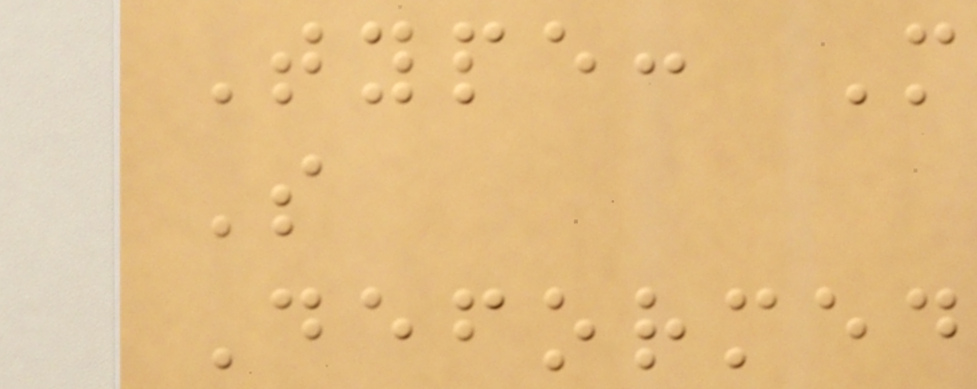Type: M
S
Deformed
